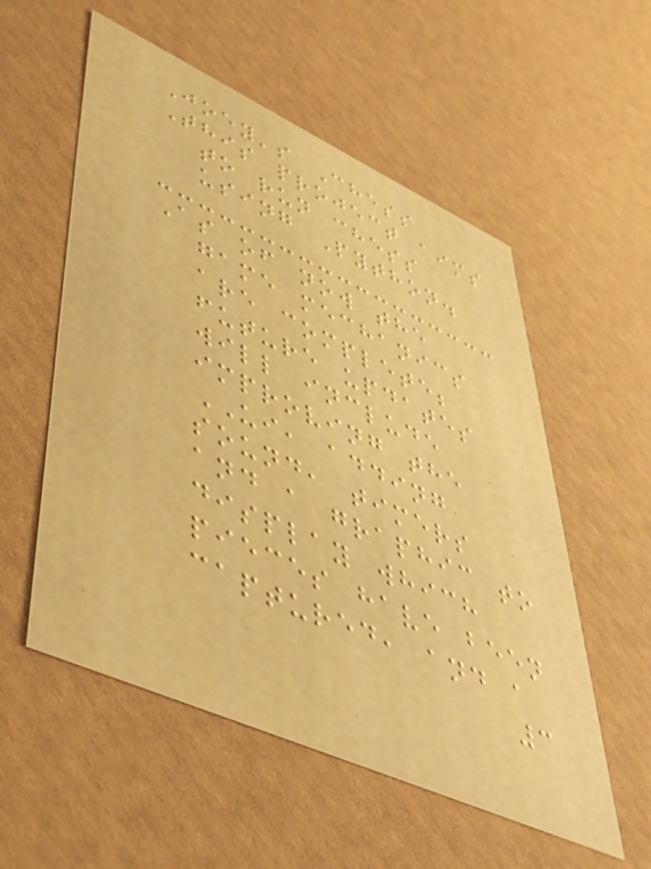Joey's Chess
This project aims
to run chess
using Python.
As of now the
game mechanics
are complete;
future updates
will include
improving the
UI, adding
sound, timers
and a graphic to
display which
pieces have been
captured, and a
3
